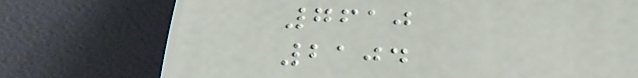7610
2104
